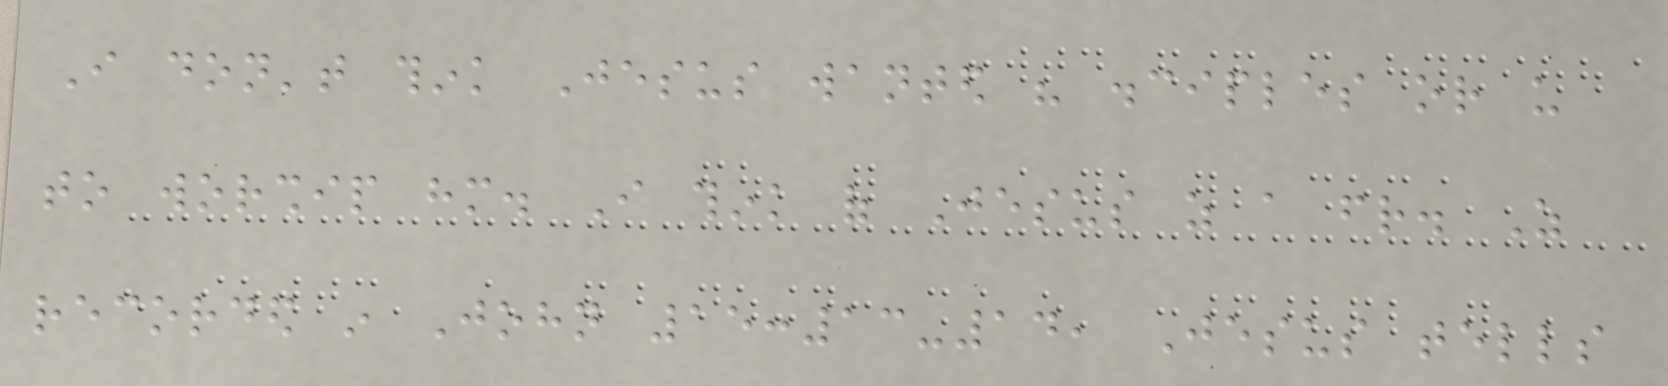I don't think Jesus wanted his disciples or us
to worship him. I think of Jesus as a friend. As
recorded in John 15:13-14, Jesus tells
